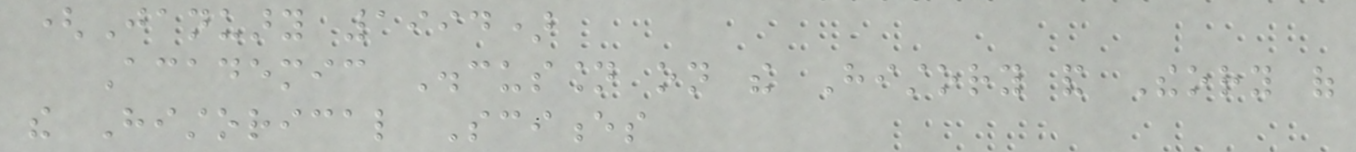(January 1994)
Academic Discussion on the History and Theory of
the Historical Sciences
